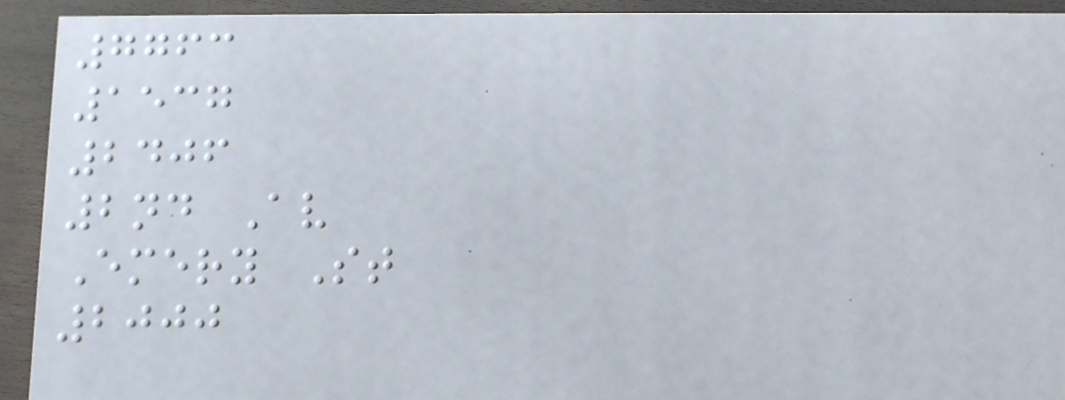7763
1537
2406
2nd Av
Emery St
2000
